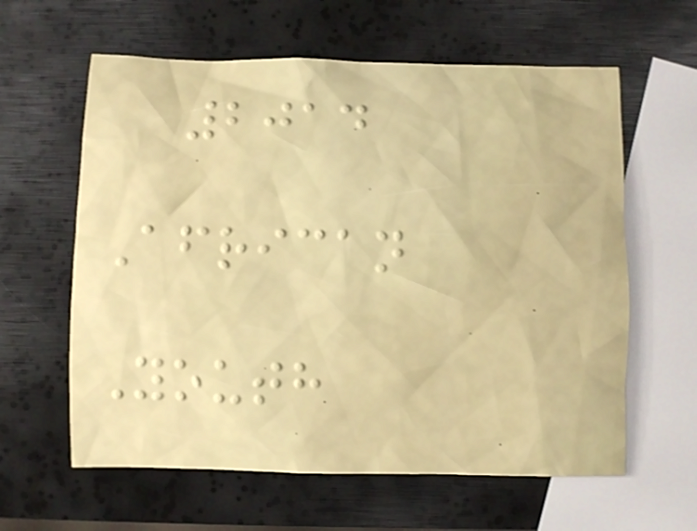2014
African
Youth
